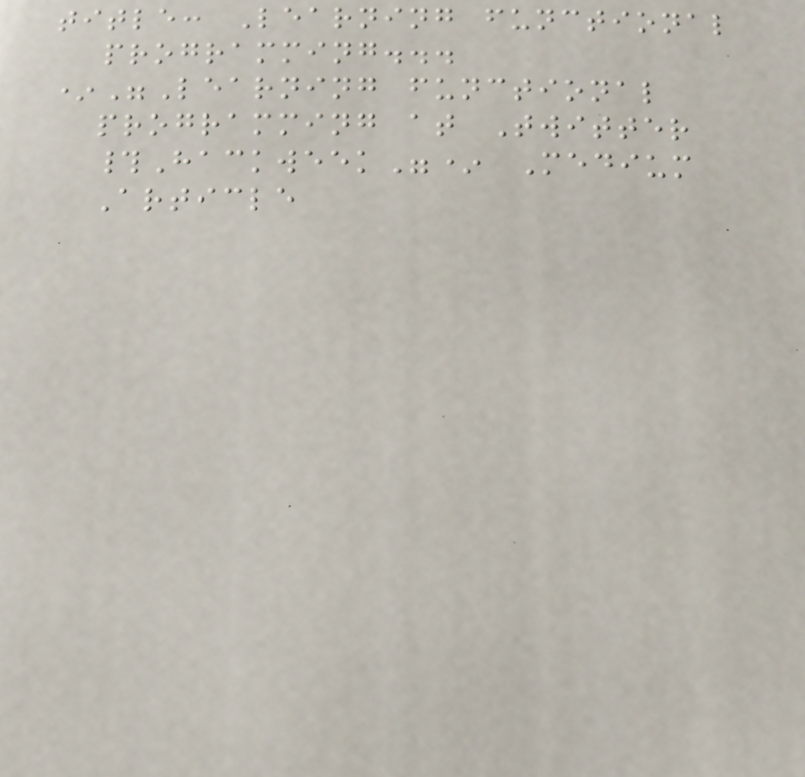title: Learning functional
programming...
*"Learning functional
programming at Twitter
#Hackweek"* Medium
Article
